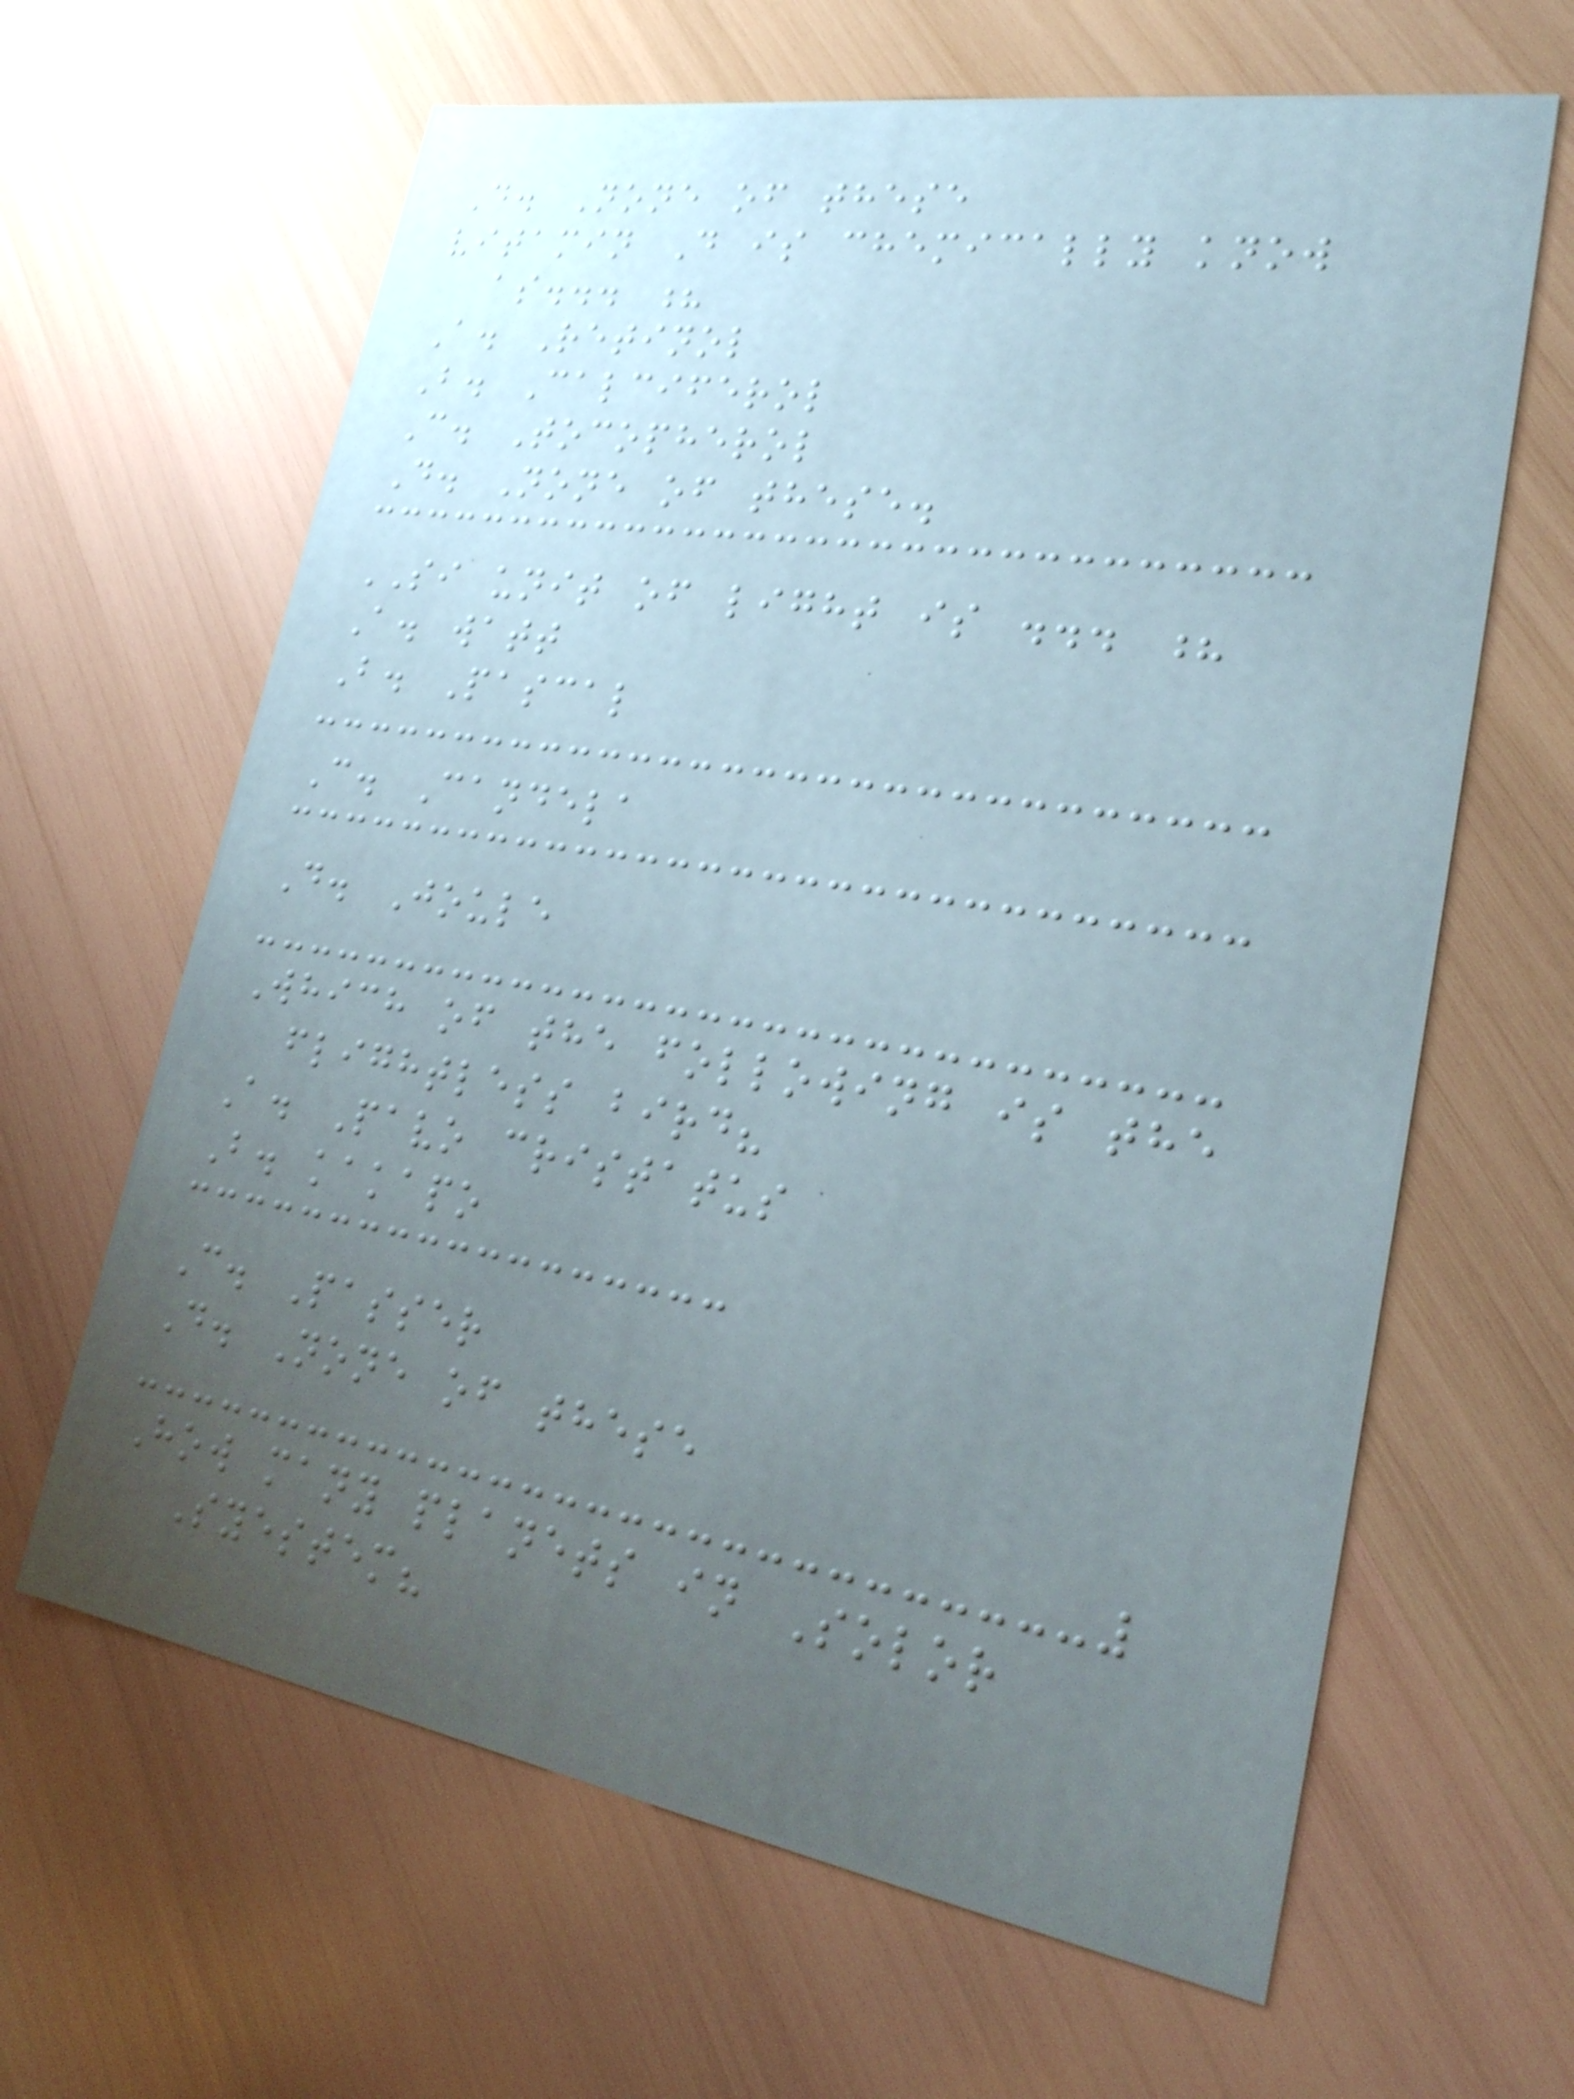D. None of these
vitamin D is chemically know
as... ?
A. Retinol
B. Calciferol
C. Tocopherol
D. None of these.
SI unit of light is ... ?
A. watt
B. Pascal
C. Candela
D. Joule
Which of the following is the
flightless bird?
A. Pavo cristatus
B. kakapo
C. Passer
D. None of these
How many planets in Solor
Syestem?
